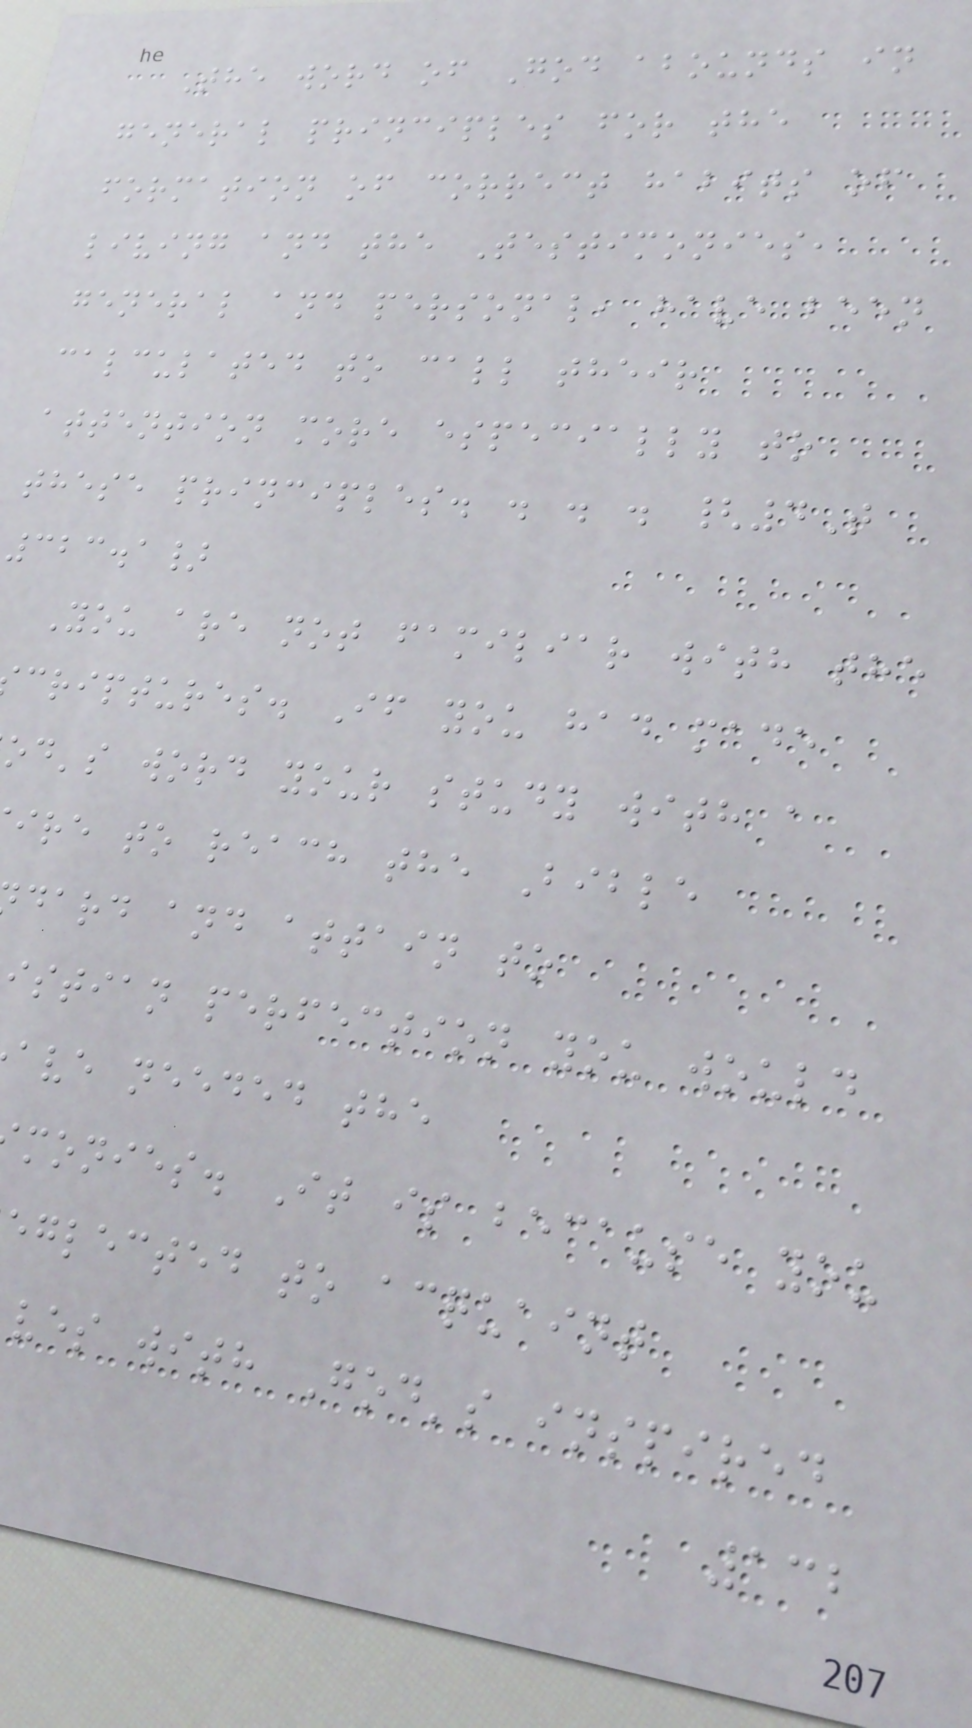The word of God abounds in
general principles for the
formation of correct habits of
living and the Testimonies,
general and personal, have been
calculated to call their
attention more especially to
these principles. . . . {4T
323.1}
You are not familiar with the
criptures. If you had made
od's word your study with a
ire to reach the Bible
dard and attain to
istian perfection you would
ave needed the
monies. It is because you
eglected to acquaint
ves with God's inspired
132
